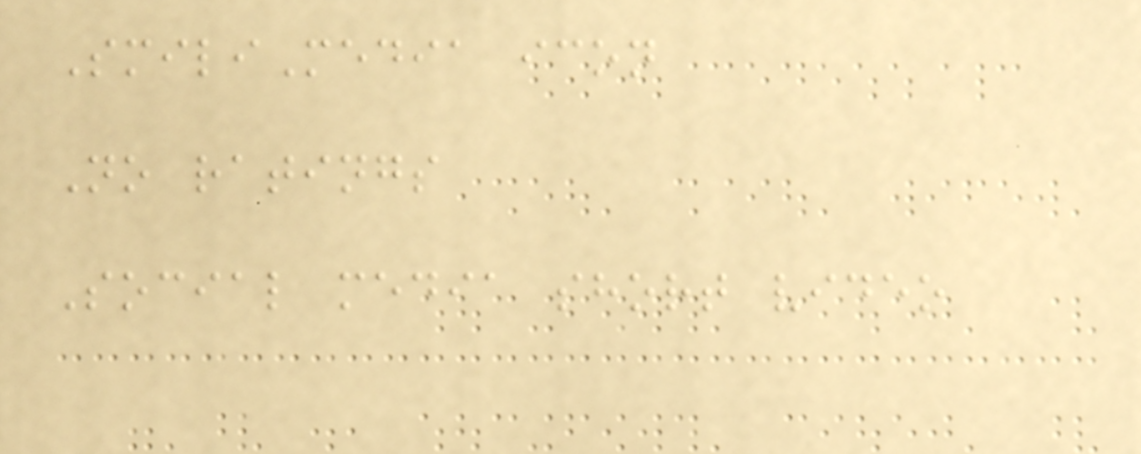SmiliMedia icon
No ratings
Social media short video
